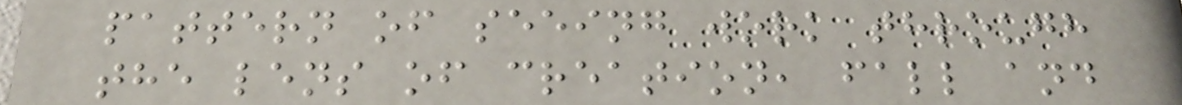pattern of seeing work through
the lens of creation, fall and
